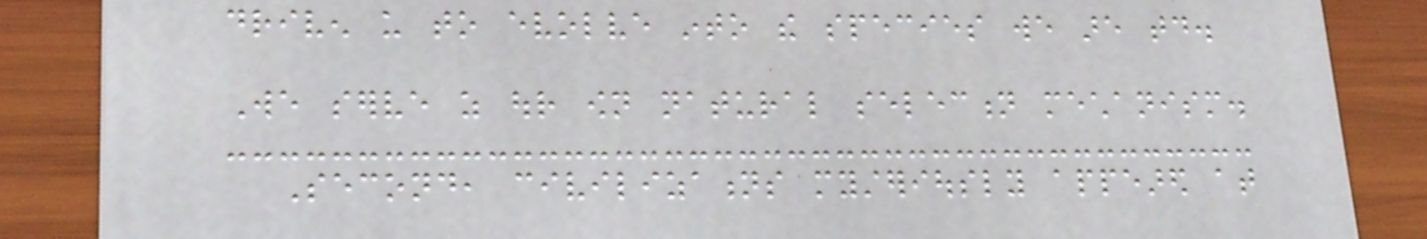driven us to evolve into the species we are today.
We serve as our own natural selection mechanism.
Second, civilizations mysteriously appeared at
